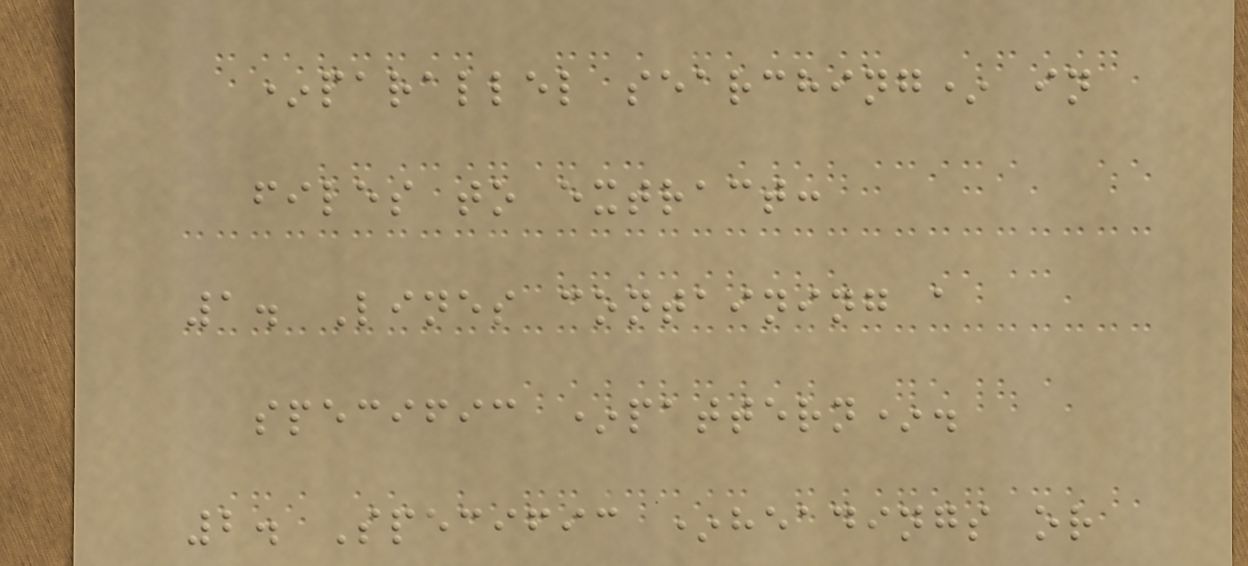*parallel searching* in
files to extract:
1. Lines containing a
specific *pattern*.
2. Specific *headings or
